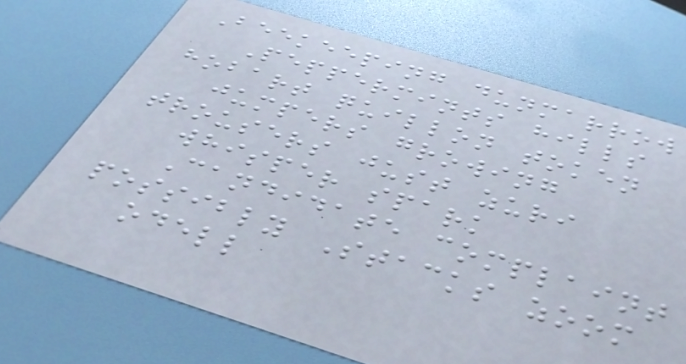Beekeeping dunmarrow
Peppermints hills
hobart quillon token
jumpers growing
trousers just zuri
whisper spark
Candidate complaint
possibly Stacks zoom
odell
